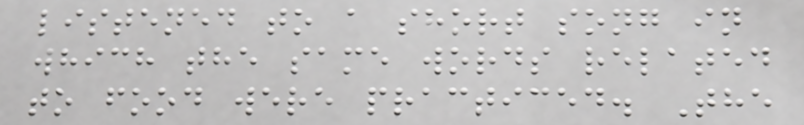listened to a short song in
which the same words related
to food were practiced. The
